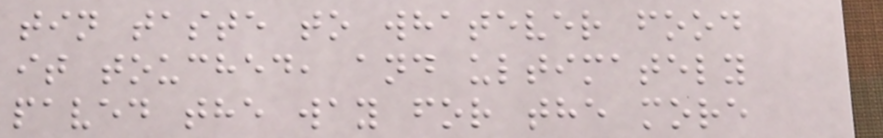tin taste to whatever food
it touched, and ultimately
paved the way for the more
